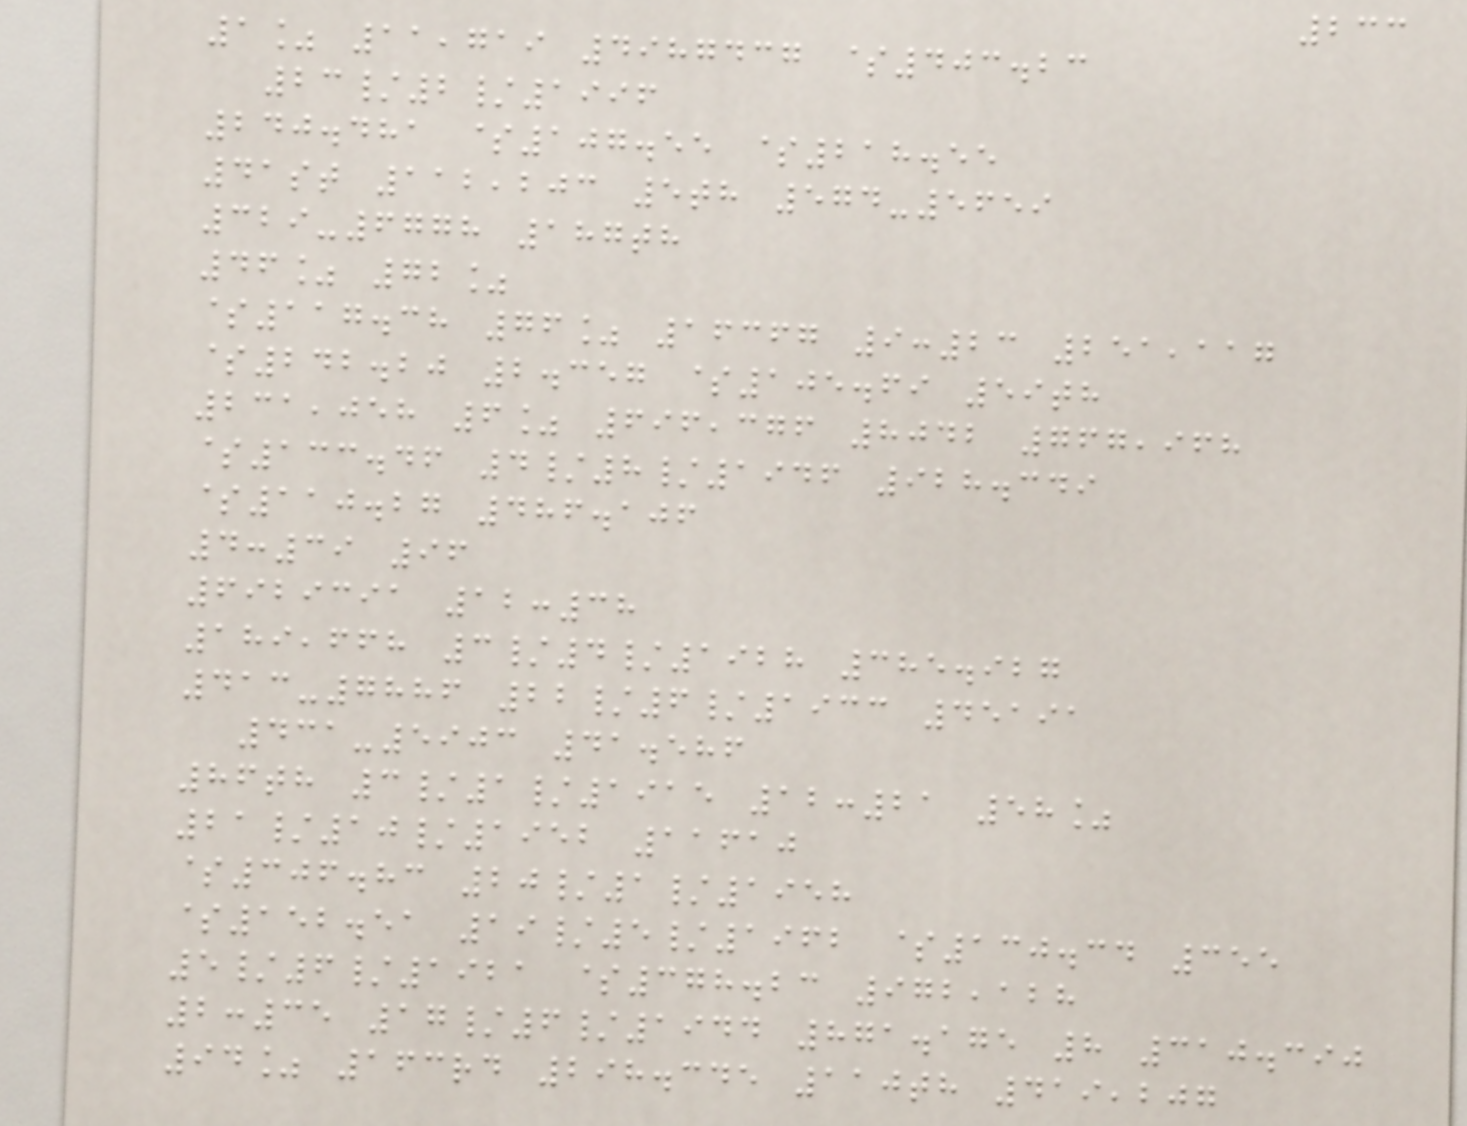233
1% 11,719 4987437 $403.23
23/2/1996
240.481 $107.55 $218.55
41st 112,203 5th 574-5659
329-6778 187th
46% 72%
$117.38 76% 16367 9:23 251,117
$242.20 2.357 $105.69 59th
231,058 6% 696,376 8042 767,968
$133.46 4/8/1946 928.349
$110.27 486.106
4:39 96
6929391 12:38
189,668 3/4/1928 385.927
413-7886 22/6/1933 45191
431-5903 41.586
86th 3/1/1915 12:21 58%
21/10/1952 11610
$306.83 20/1/1958
$152.51 19/5/1962 $130.34 355
5/6/1921 $378.23 972,128
2:35 17/6/1944 871.175 8 310.390
94% 163rd 298.345 110th 419,207
